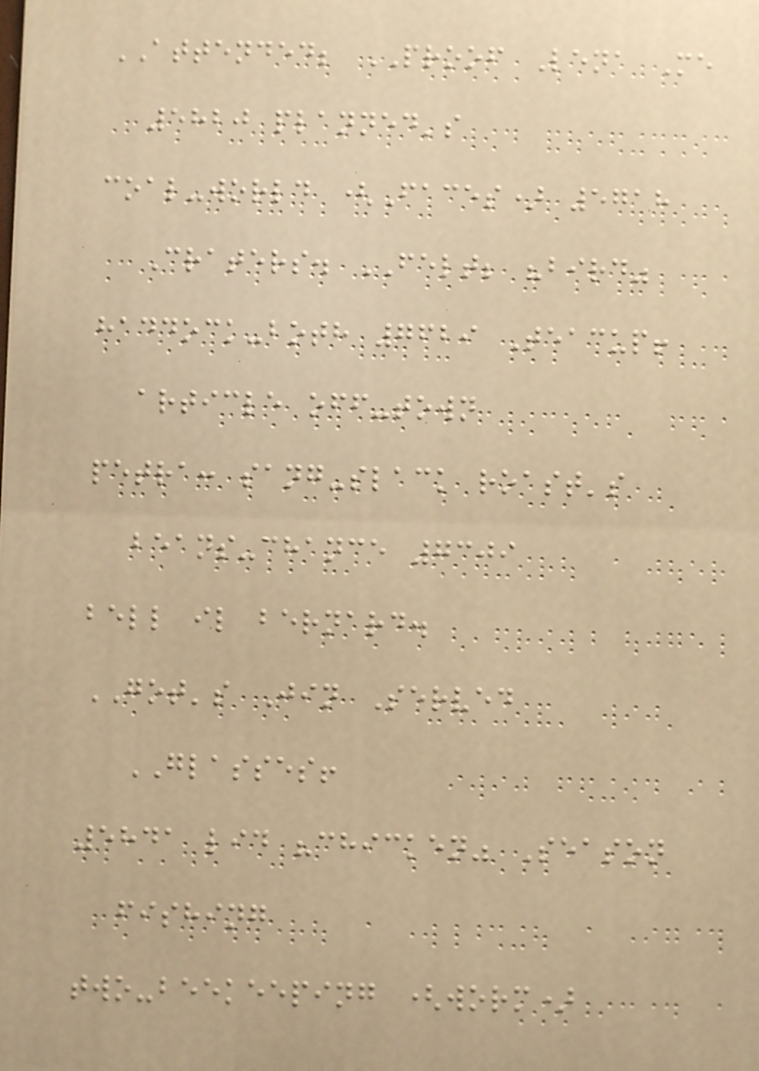ATTENDED; PROOF Lena Me
5820 planned's
coal-world (Faces) 5718
Craters. FELT; "bird"
haddock-both 7629 Teacup!
article off-town
petra: sang-slack roast's
beans-chance 7309
bell il bernard.
GOT's Jin Served
GLASSES!
5841 lid "chicken" Season
fishing
two-beekeeping (worm)
